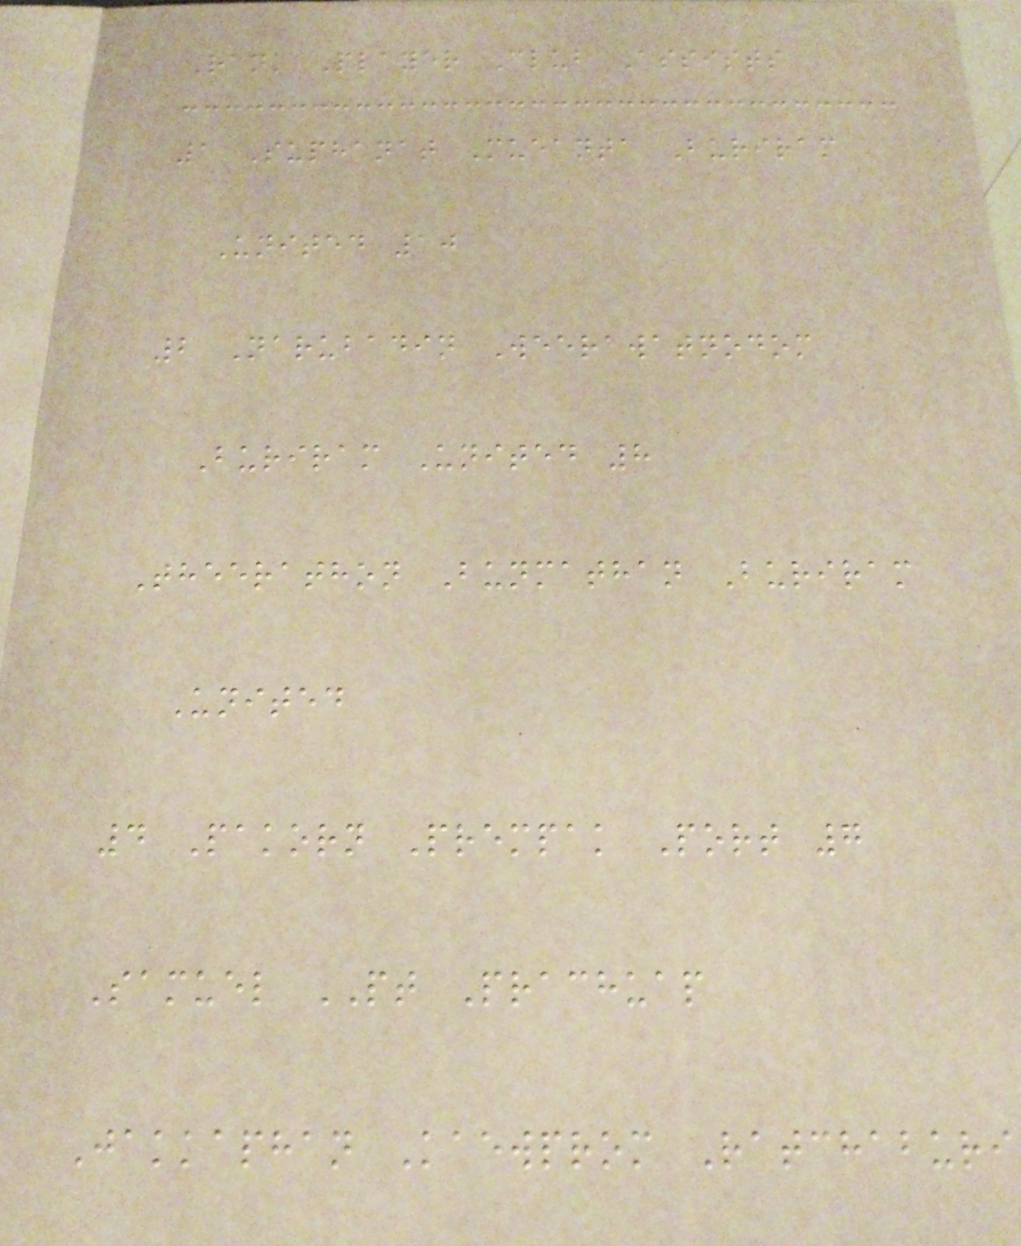Rank Player Club Assists
1 Suphanat Mueanta Buriram
United 10
2 Narubadin Weerawatnodom
Buriram United 8
Theerathon Bunmathan Buriram
United
4 Pakorn Prempak Port 7
Samuel PT Prachuap
Jakkaphan Kaewprom Ratchaburi
